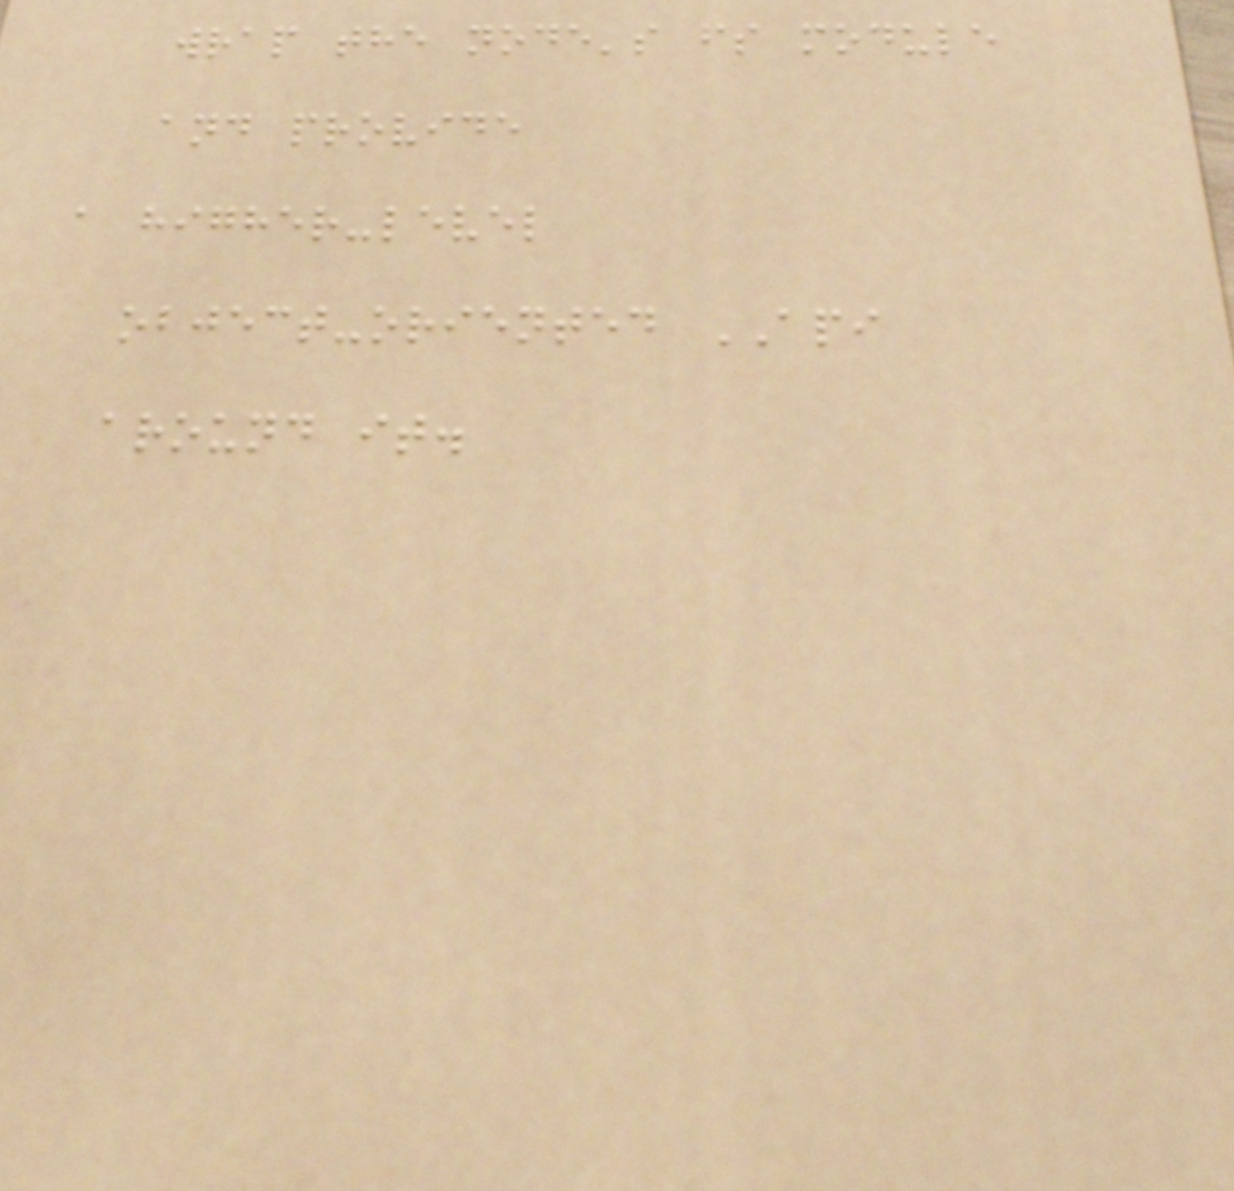wrap the node's fs module
and provide
a higher-level
object-oriented API
around it.
